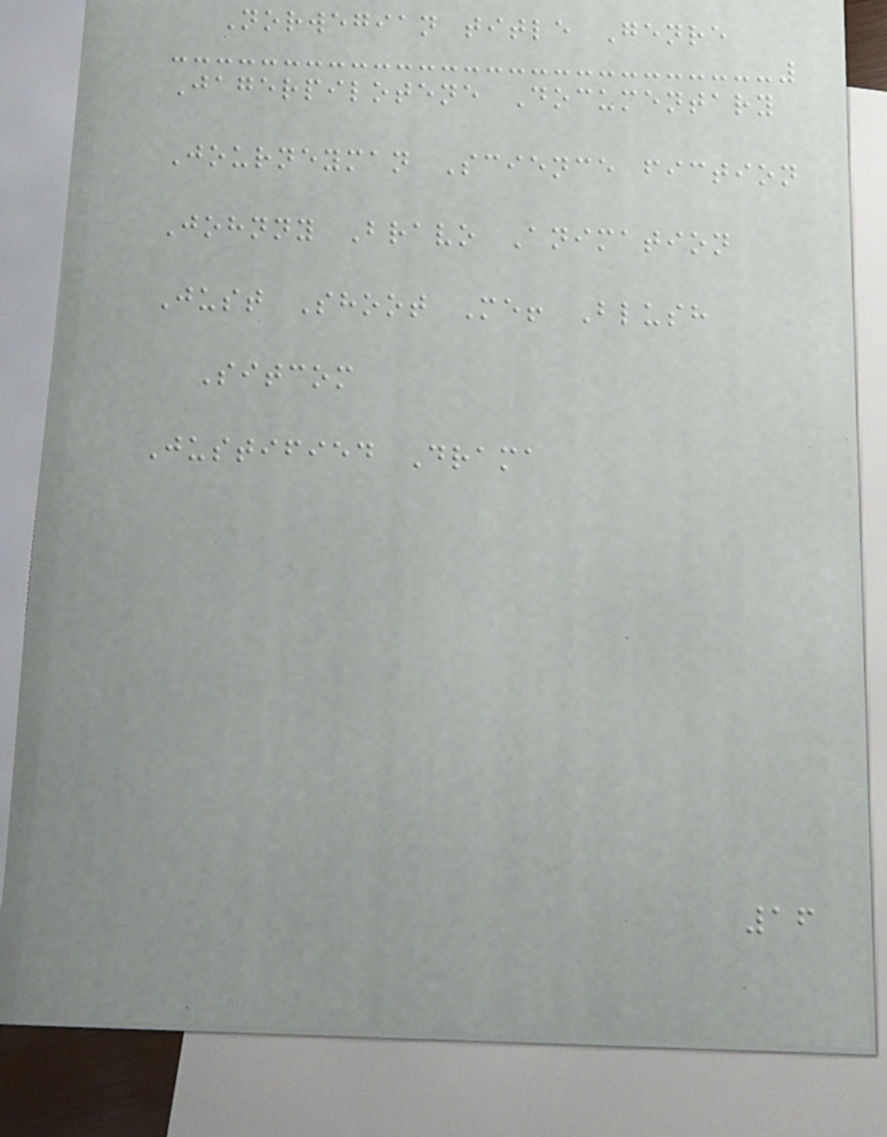Norwegian title Genre
Jagerpilotene Documentary
Journeyman Science fiction
Johnny Bravo Animation
Just Shoot Me! Blush
Sitcom
Justified Drama
16
